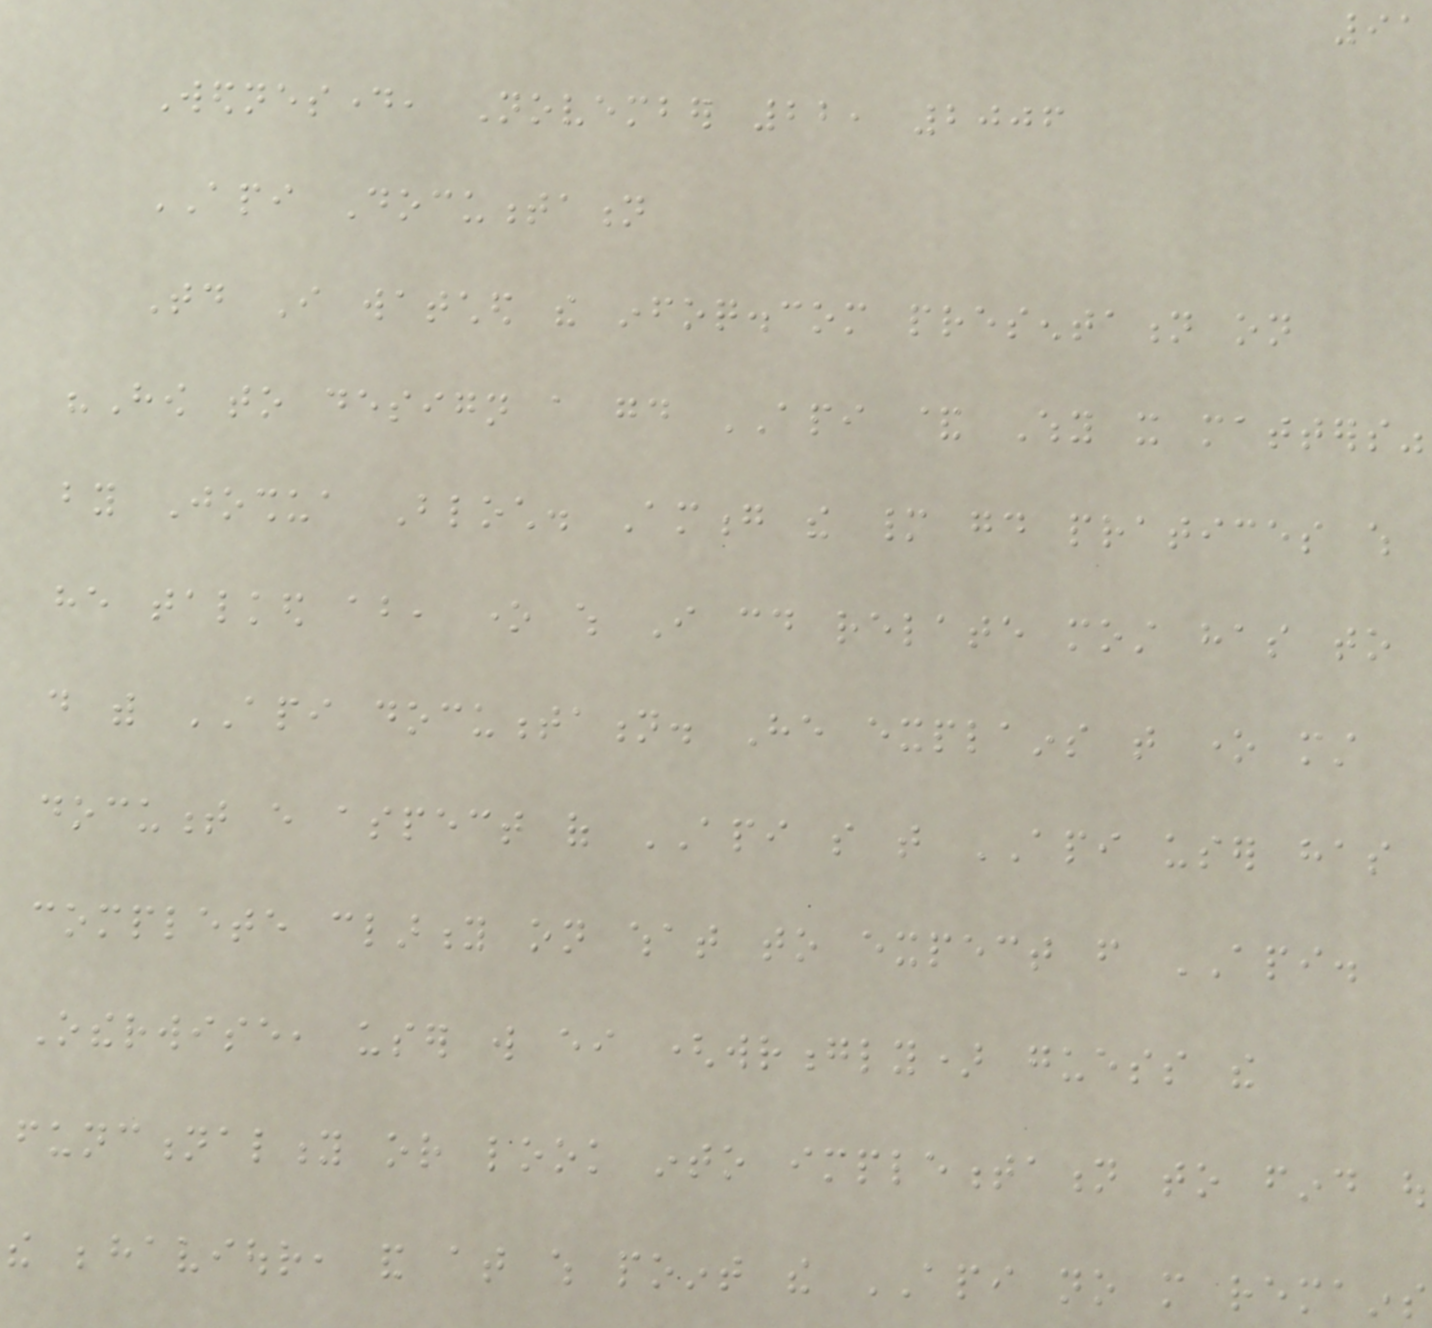91
Wednesday, November 22, 2006
API Documentation
Today I watched the infoq.com presentation on
"How to design a good API & Why it matters"
by Joshua Bloch. Among the many good pratices which
he talked about, one which I could relate most has to
do with API documentation. He explains that one must
document every aspect of API so that API user has
complete clarity on what to expect from API.
Otherwise, user will either (wrongly) guess the
functionality or look into implementation to find out
the behaviour, and at which point the API no more remains
